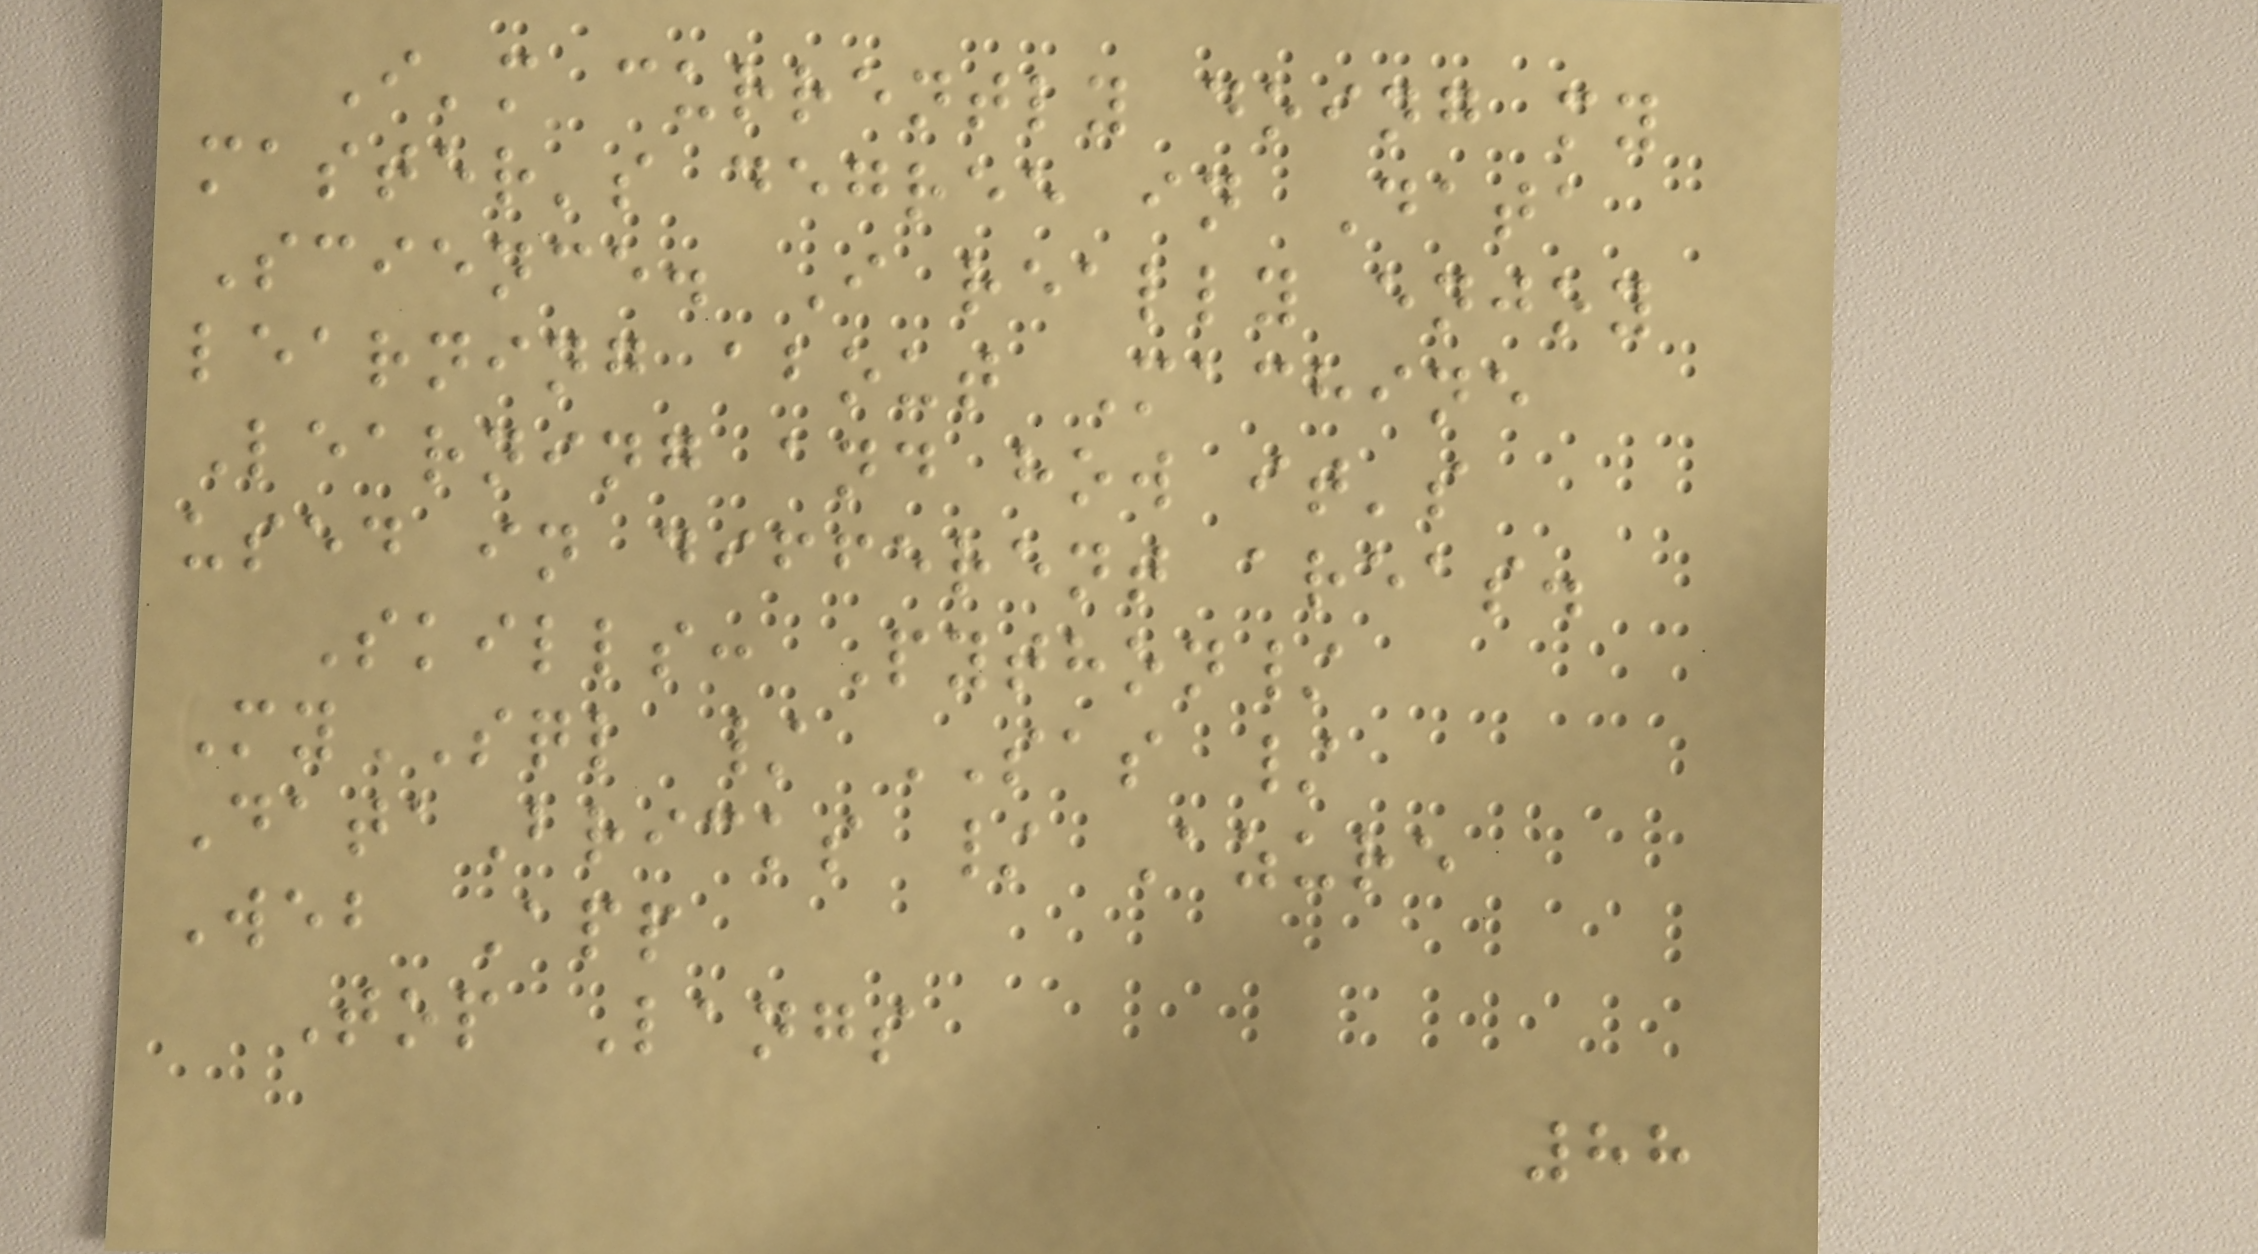I'm currently doing my
master's degree in Data
Science. I really enjoy
learning about Machine
Learning and how it's
used in different areas.
Skills: Python/
MySQL / SAS /
DataBricks / Azure
Web App
Top Langs
88
